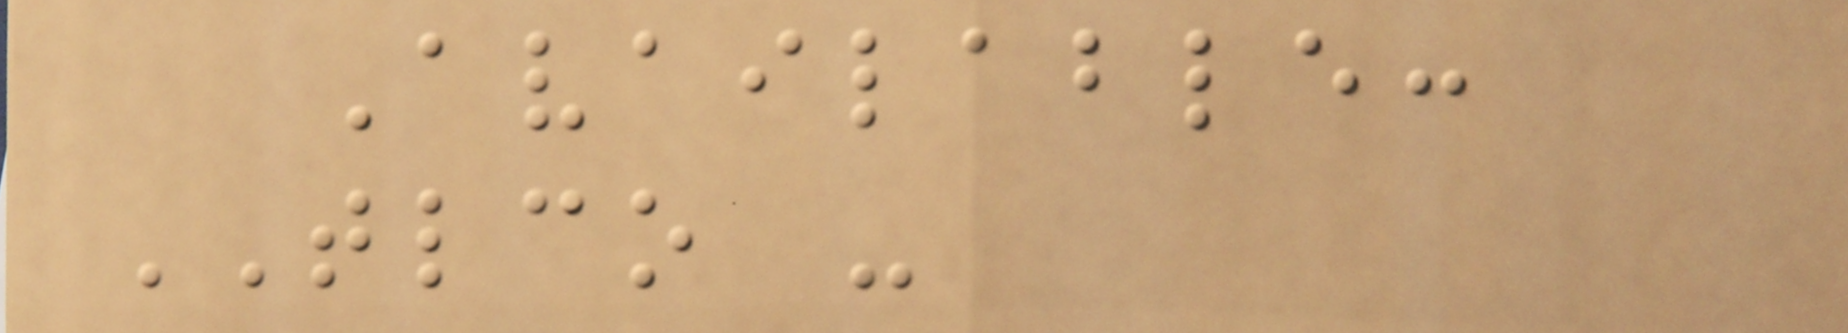Available:
TLCO -
